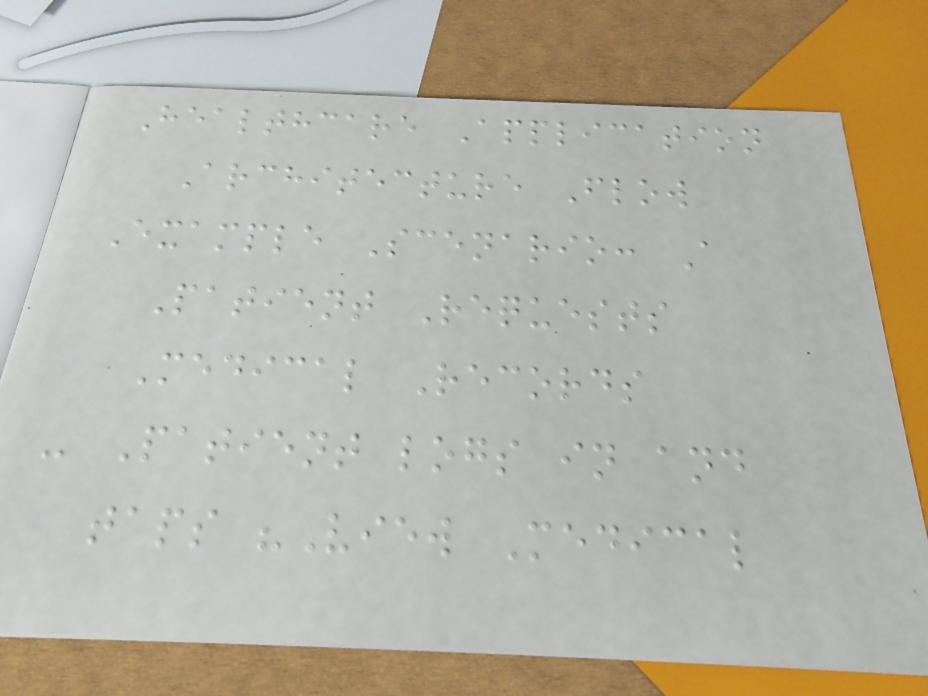Healthcare Application
Architecture Flow
Example Scenario: A
Patient Requests
Medical Records
- Patient logs in and
taps "View Medical
